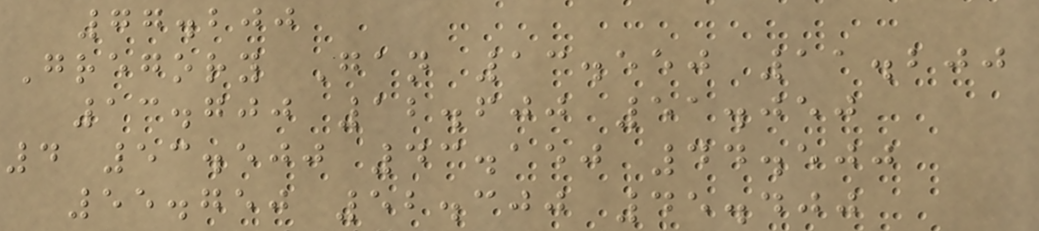77.200
Gregory Gan 13.550 11.200
13.700 12.600 51.050
4 53.500 43.150 44.500
55.750 52.300 45.400
